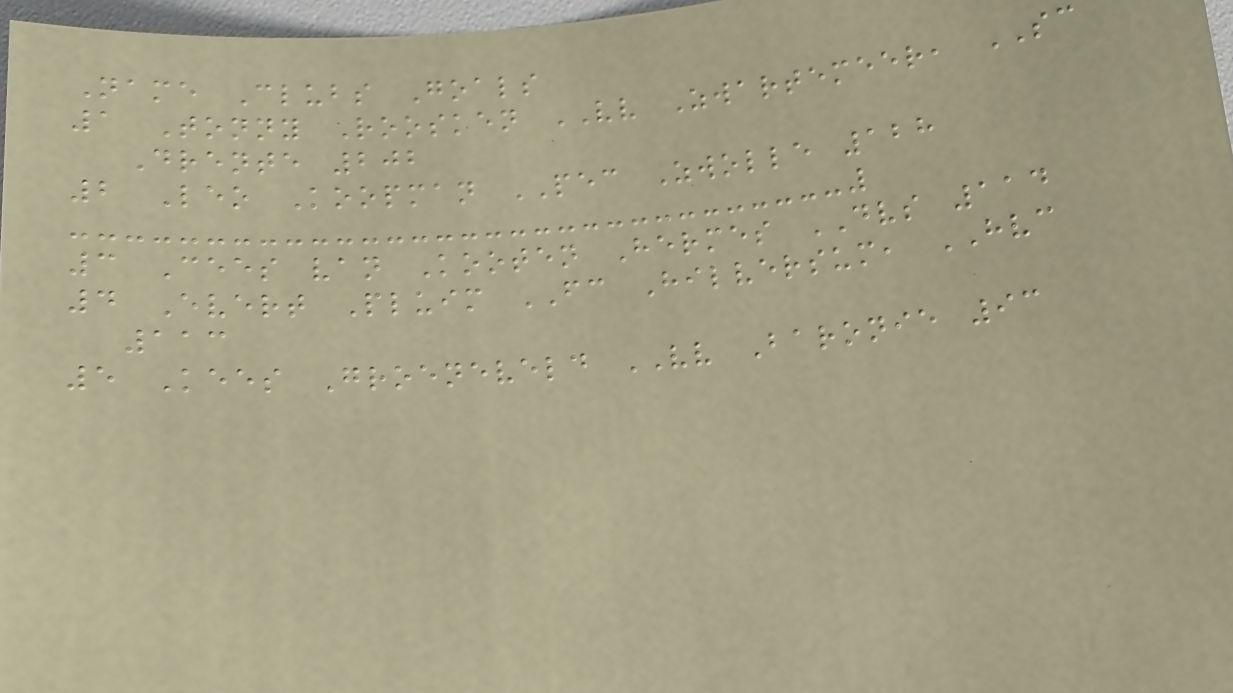Name Clubs Goals
1 Tonny Roosken VV Zwartemeer, SC
Drente 202
2 Leo Koopman PEC Zwolle 128
3 Cees van Kooten Hermes DVS 114
4 Evert Pluim FC Hilversum, HVC
113
5 Kees Groeneveld VV Baronie 93
